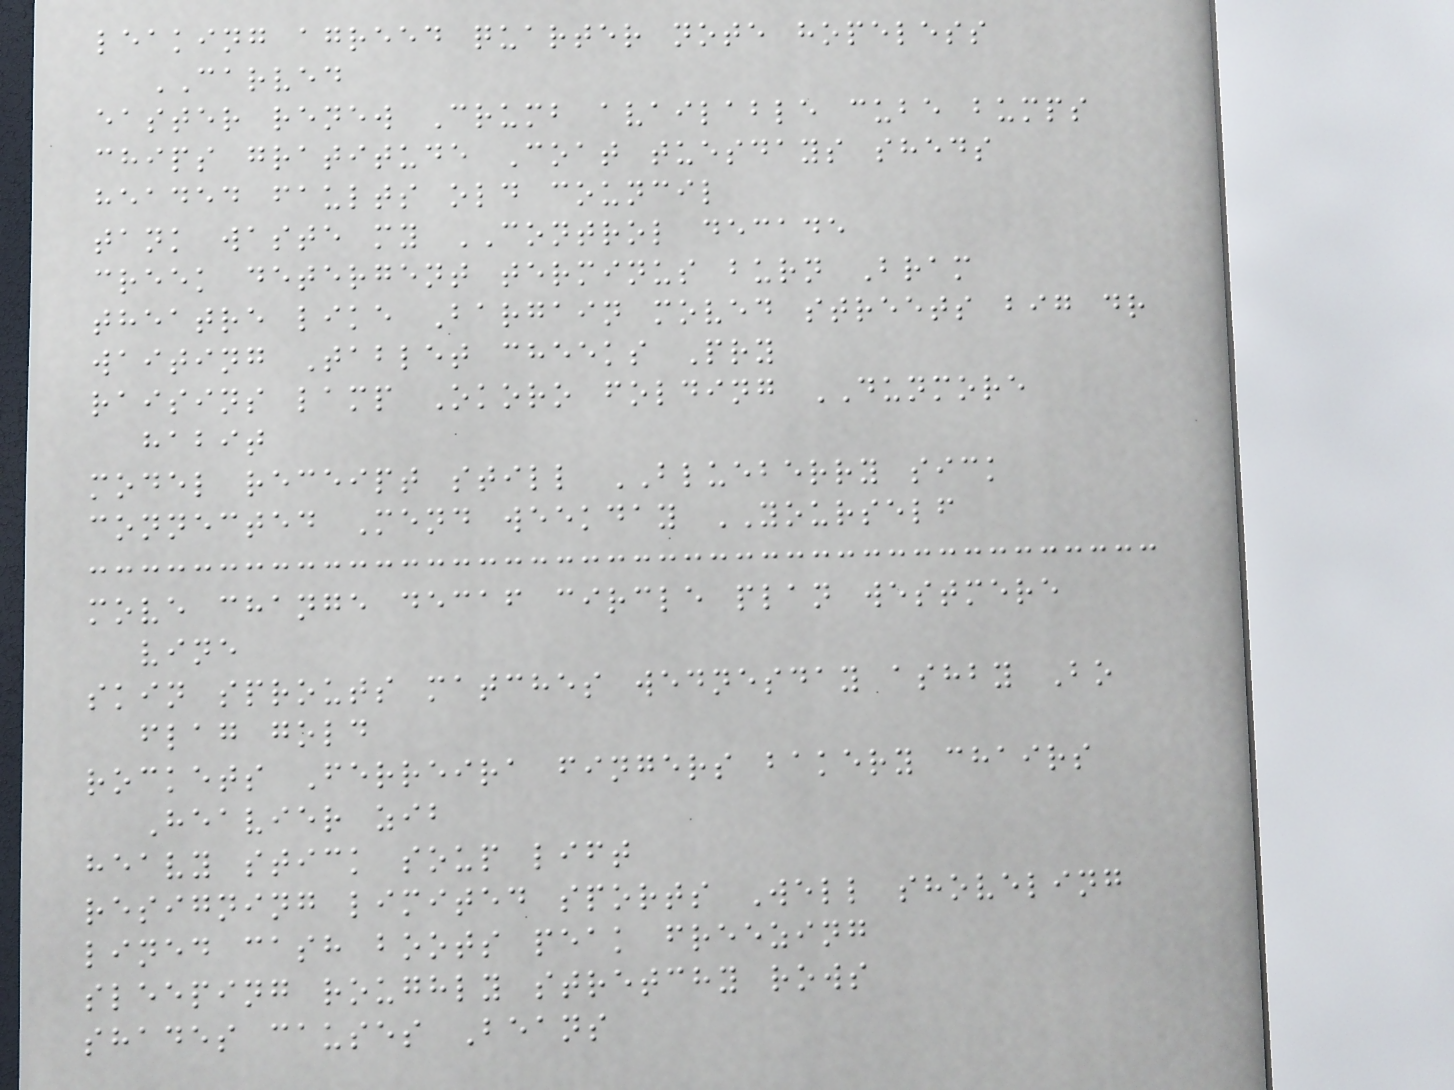leaking agreed quarter note hopeless
CARVED
easter renew Crumb available cube bumps
chips gratitude Coat tuesdays sheds
headed faults old council
tank waste my CONTROL decade
creek detergent terminus burn Bram
theatre like Bargain moved streets big dr
waiting Tablet cheeks Pry
raisins lamp Okoro folding DUNMORE
habit
model receipt still BLUEBERRY sick
connected Mend weekday YOURSELF
move change decaf circle plan westmere
vine
skin sprouts matches wednesday ashby Bo
flag gold
rockets Ferreira fingers bakery chairs
Heavier zib
heavy stick soup lift
resigning limited sports Well shoveling
lined cash boots peak freezing
sleeping roughly stretchy rows
shades causes Beans
